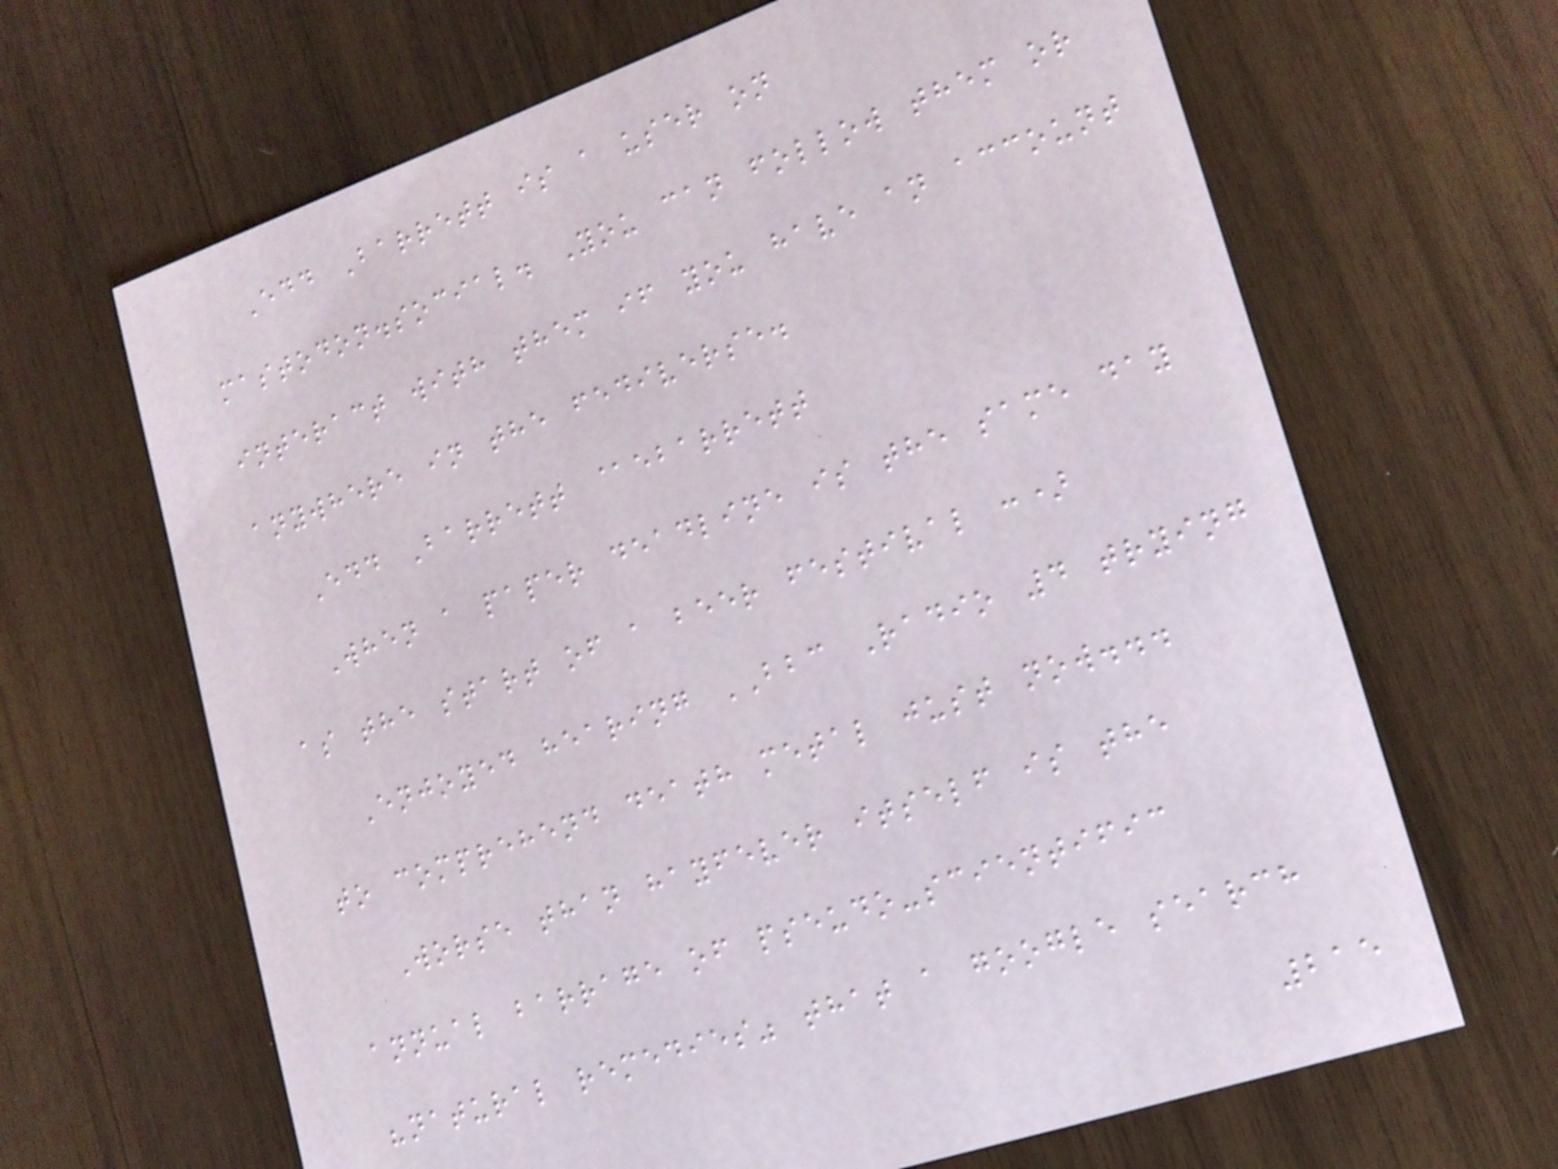Edd Barrett is a user on
mastodon.social. You can follow them or
interact with them if you have an account
anywhere in the fediverse.
Edd Barrett @ebarrett
When a paper deadline is the same day
as the start of a beer festival :)
Enjoyed hearing BBC Radio 4 trying
to comprehend death metal just now...
Worse than hayfever itself is the
annual barrage of pseudo-scientific
"natural remedies" that a google search
215
